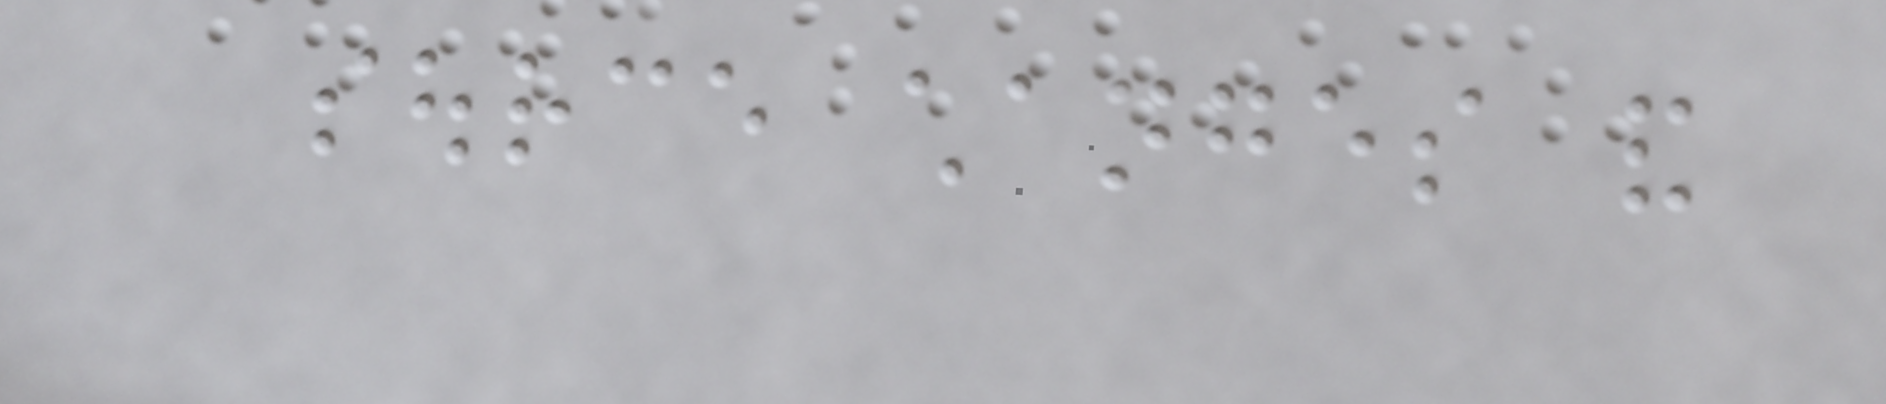source changes and
